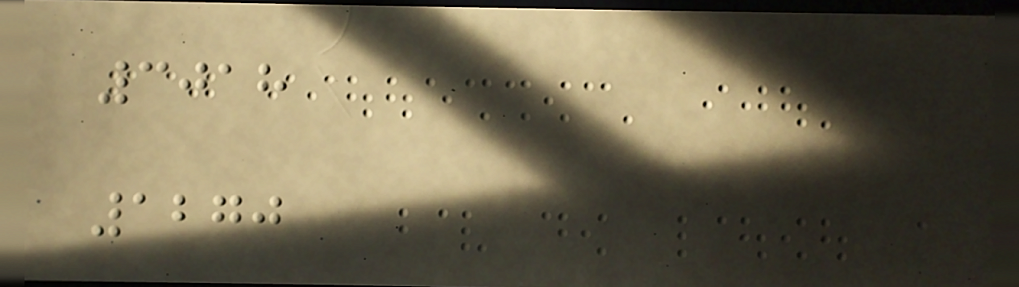3018
1270
